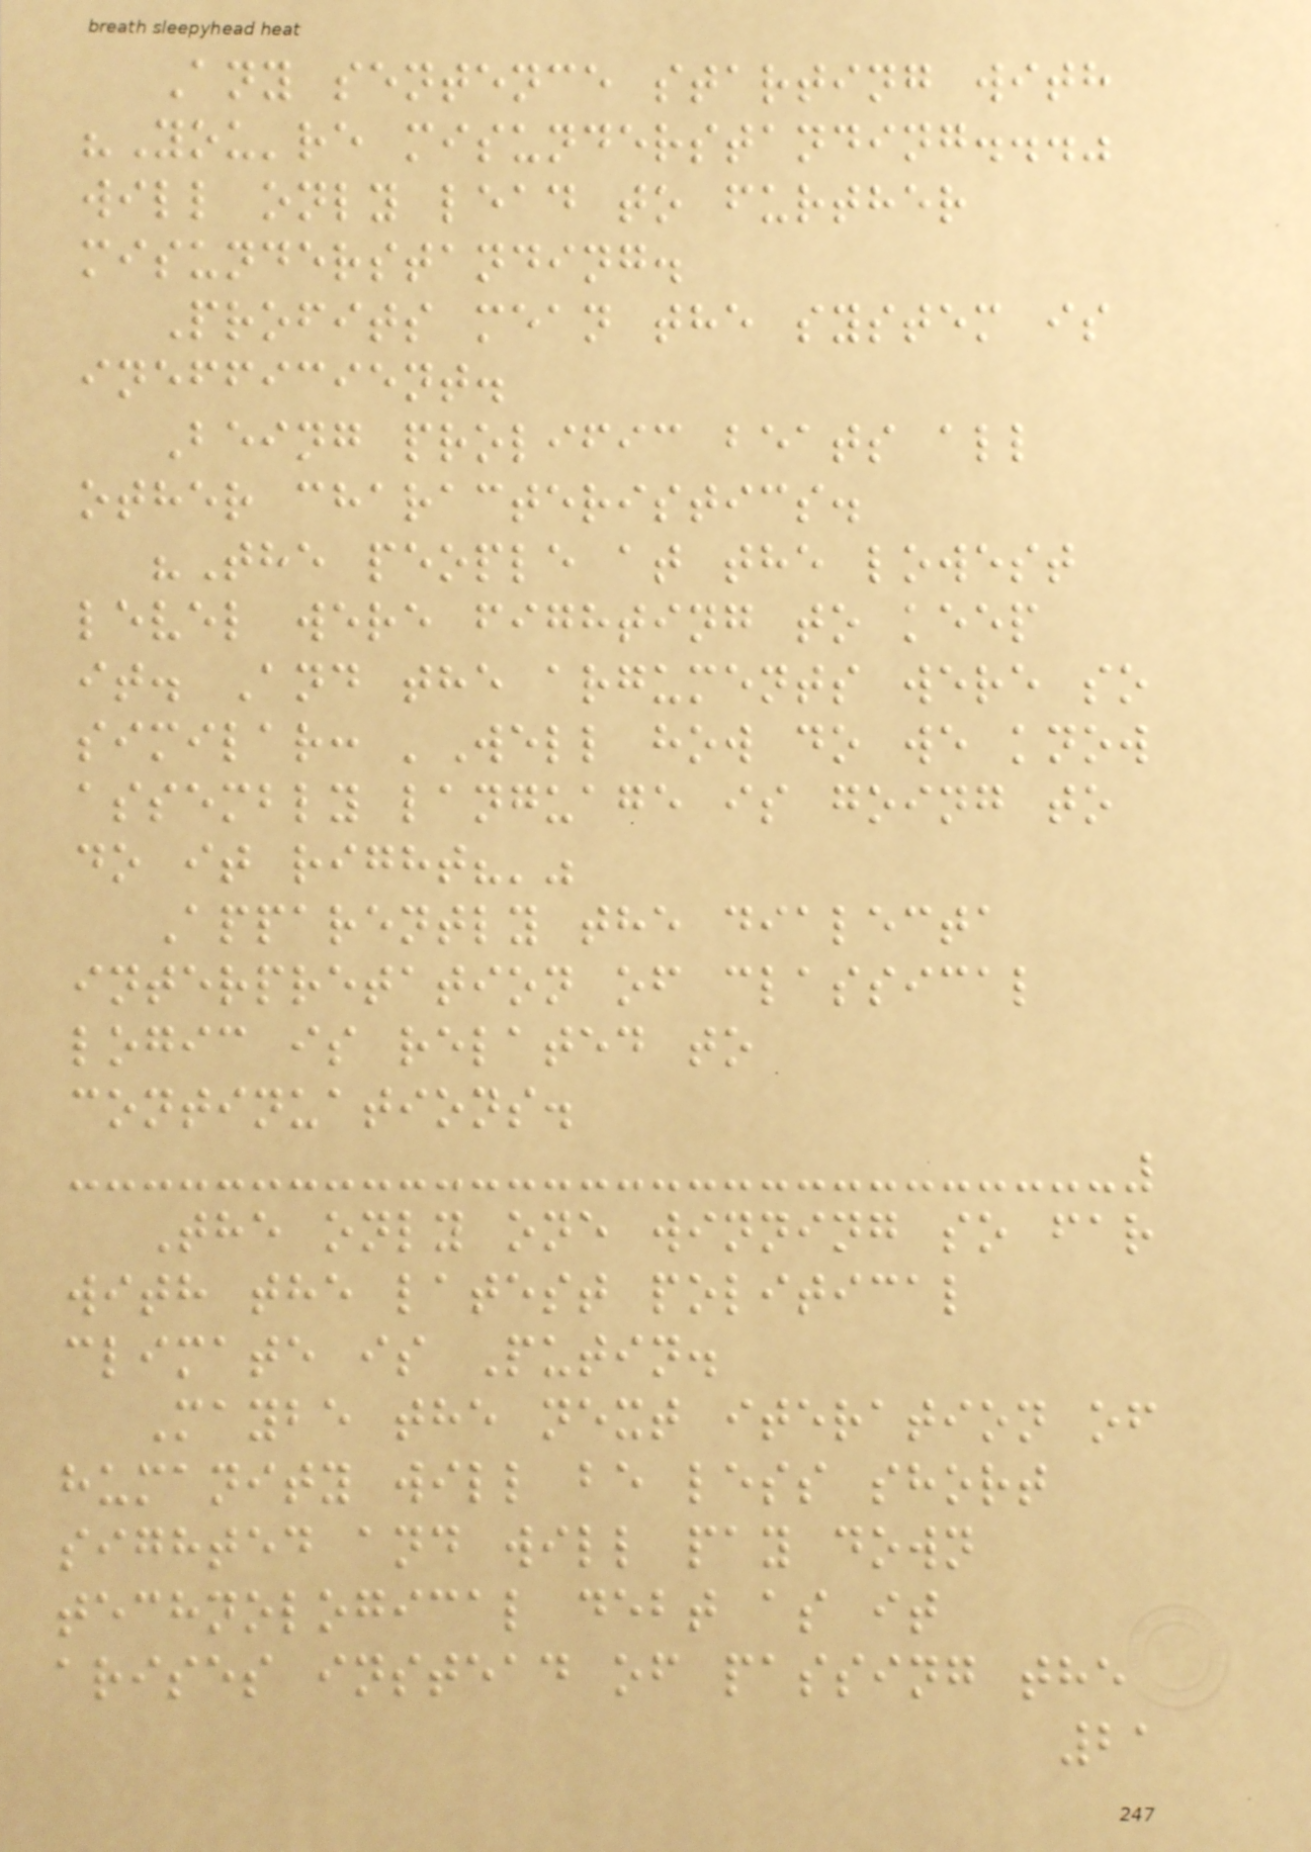Any sentence starting with
"You're misunderstanding..."
will only lead to further
misunderstanding.
Profits mean the system is
inefficient.
Being prolific beats all
other characteristics.
"The people at the lowest
level were fighting to keep
it. And the arguments were so
similar: 'Well how do we know
assembly language is going to
do it right?'"
Apparently the dialecta
interpretation of classical
logic is related to
continuations.
The only one winning so far
with the latest political
climate is Putin.
Maybe the next iteration of
humanity will be less short
sighted and will pay down
technological debt as it
arises instead of passing the
21
